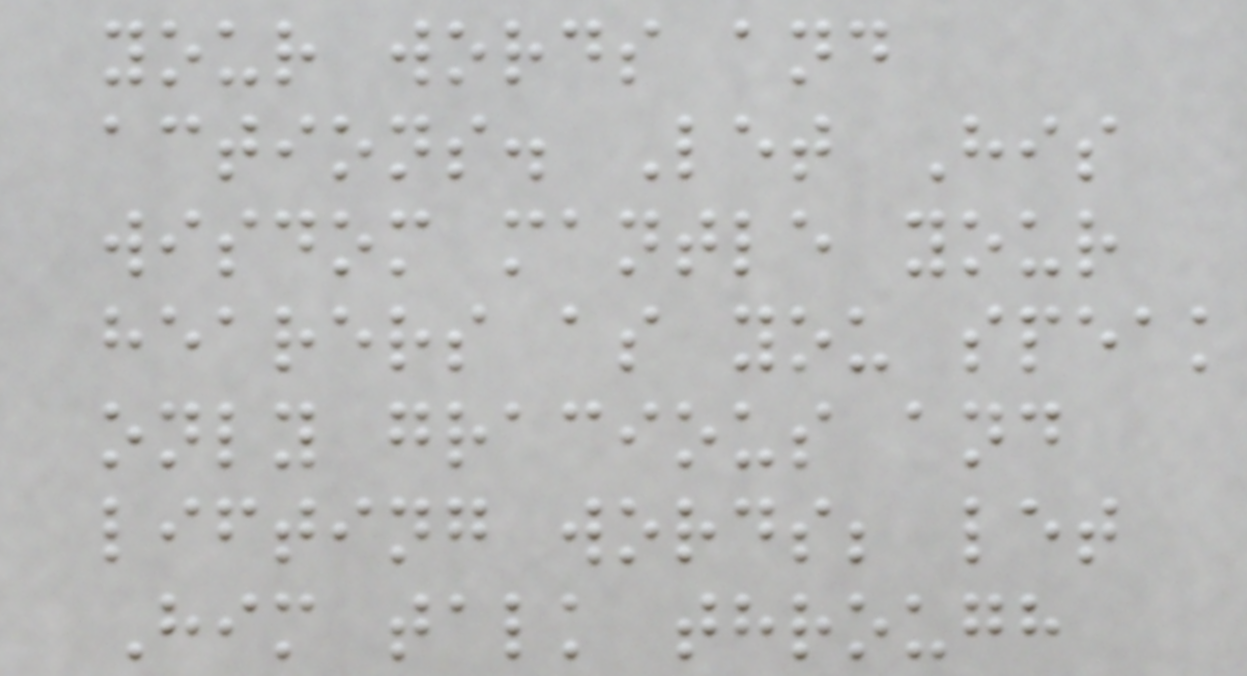your words and
actions. Let His
wisdom mantle your
hearers as you speak
only gracious and
lifting words; let
Him talk through
